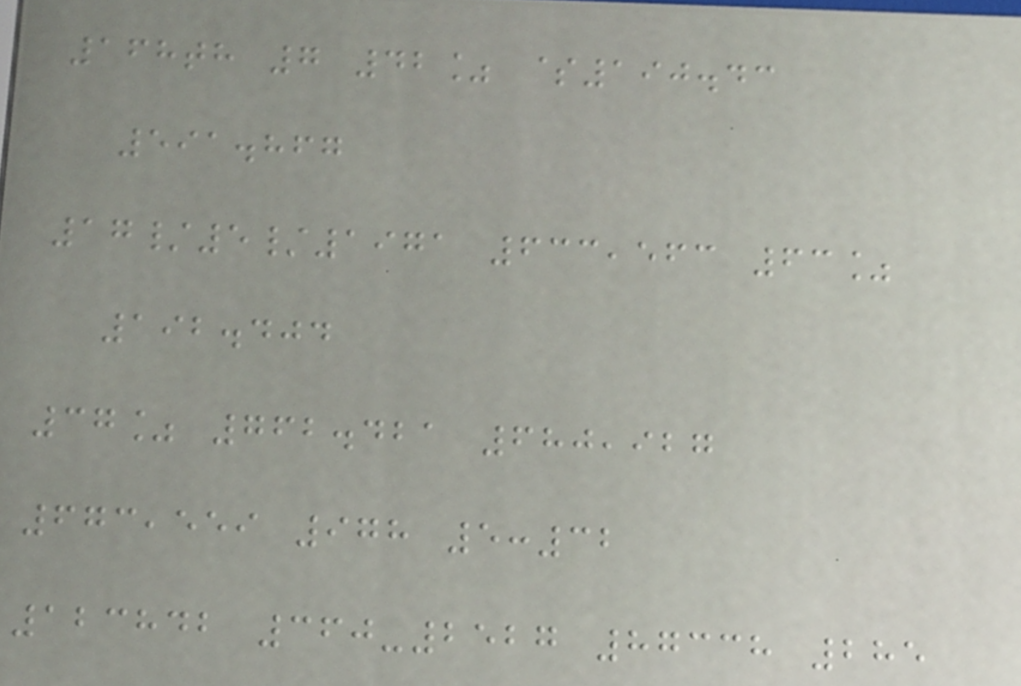168th 7 42% $190.43
591.867
17/5/1971 633,563 63%
192.404
37% 762.421 680,927
673,559 978 5:32
123842 360-2527 87338 285
